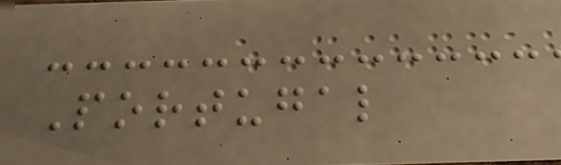Portugal
